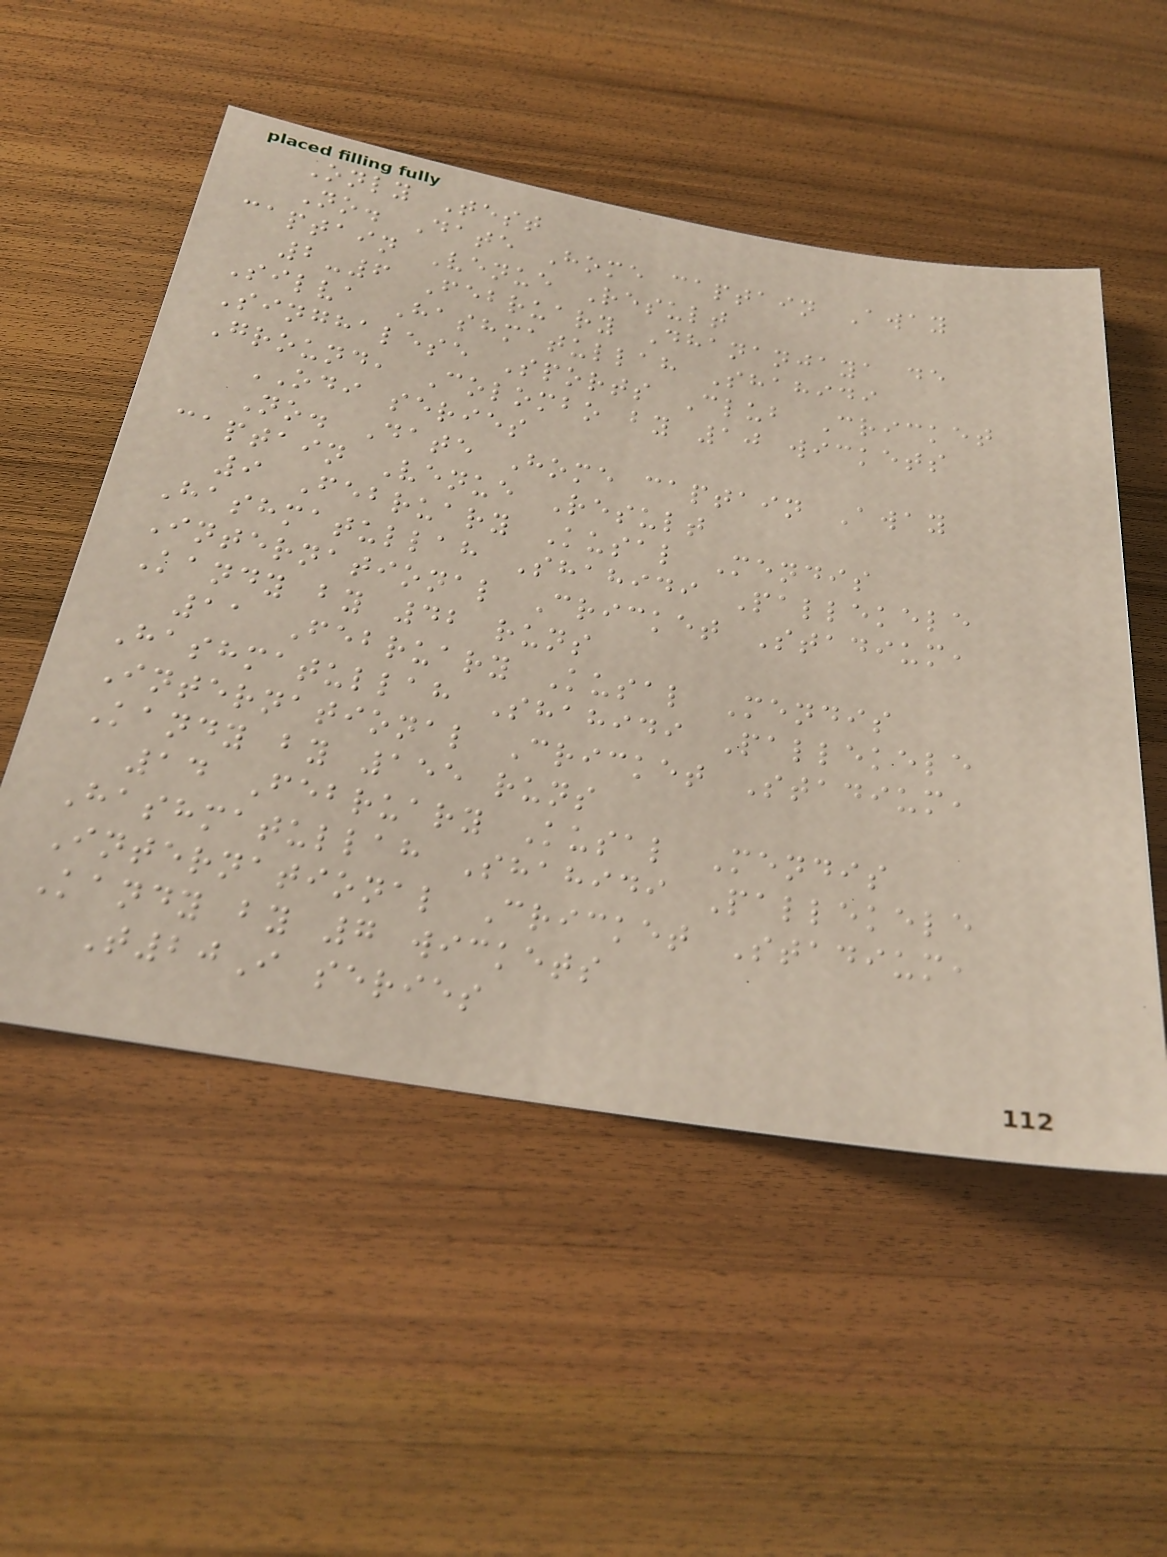Only Test
No. Date Home captain Away
captain Venue Result
2-6 February Dhananjaya de
Silva Hashmatullah Shahidi
Singhalese Sports Club Cricket
Ground, Colombo by 10 wickets
ODI series
No. Date Home captain Away
captain Venue Result
9 February Kusal Mendis
Hashmatullah Shahidi Pallekele
International Cricket Stadium,
Kandy by 42 runs
11 February Kusal Mendis
Hashmatullah Shahidi Pallekele
International Cricket Stadium,
Kandy by 155 runs
14 February Kusal Mendis
Hashmatullah Shahidi Pallekele
International Cricket Stadium,
Kandy by 7 wickets
T20I series
